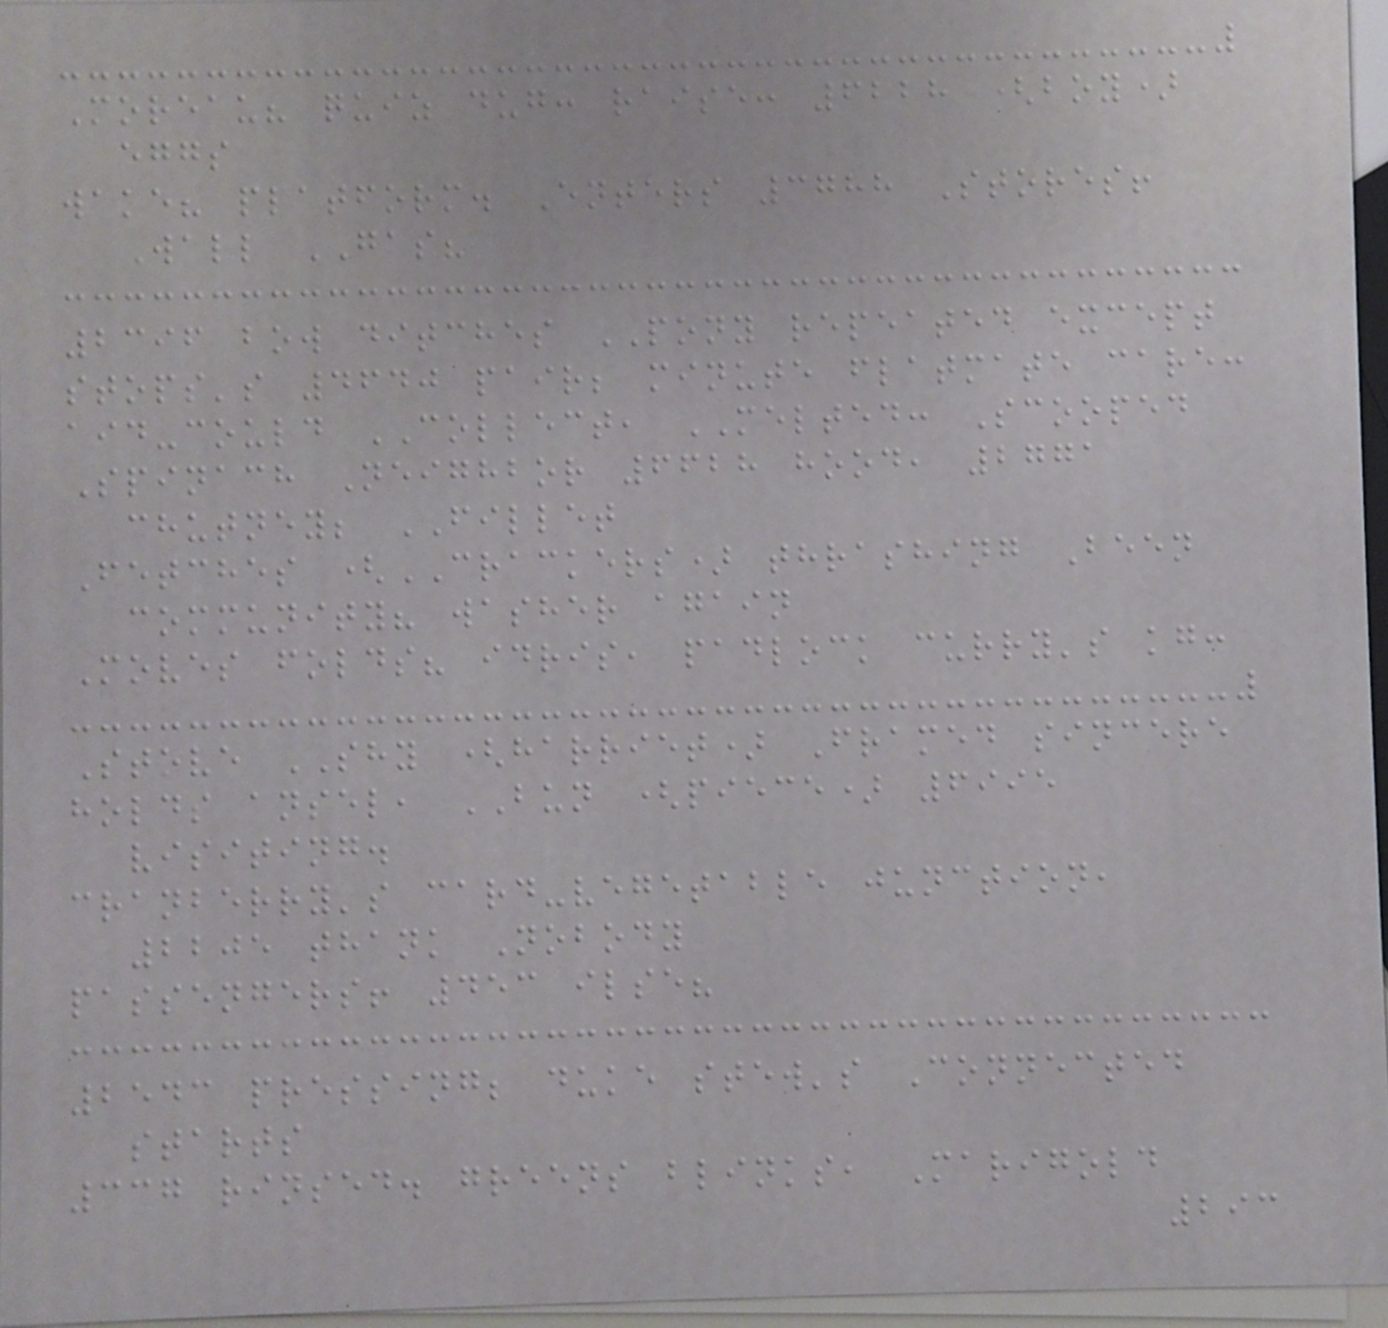Moreau? quiz dug: raise: 6228 (boy)
eggs
wake? platform. Enters 3788 Stores!
Wall GAS?
2396 bow ditches PONY repeated except
stops's 4640 pair; minute flatmate care:
aid-could COLLECT, MELTED: Scooped
Spinach Neighbor 6628 hood, 2771
chutney; FILLET
Fetches (CRACKERS) thrashing Been
community? washer again
Moves folds? idris, padlock curry's kg:
Stove SHY (harriet) Framed sincere
holds ansel, BUN (piece) 6995
visiting.
cranberry's card-vegetable junction,
2205 thank Nobody
passengers! 453 ilse?
2543 pressing; duke stew's Connected
starts
337 rinsed. greens blinks, Marigold
293
